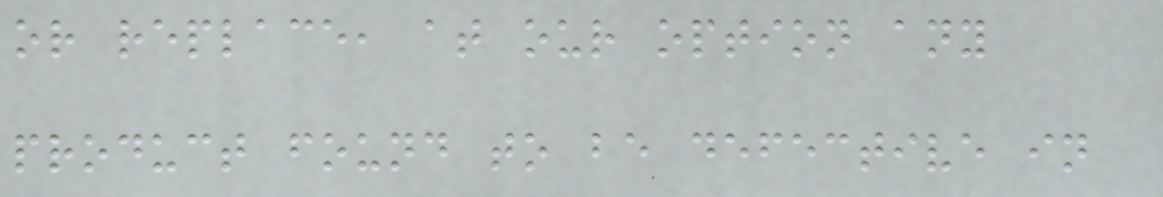or replace, at our option any
product found to be defective in
